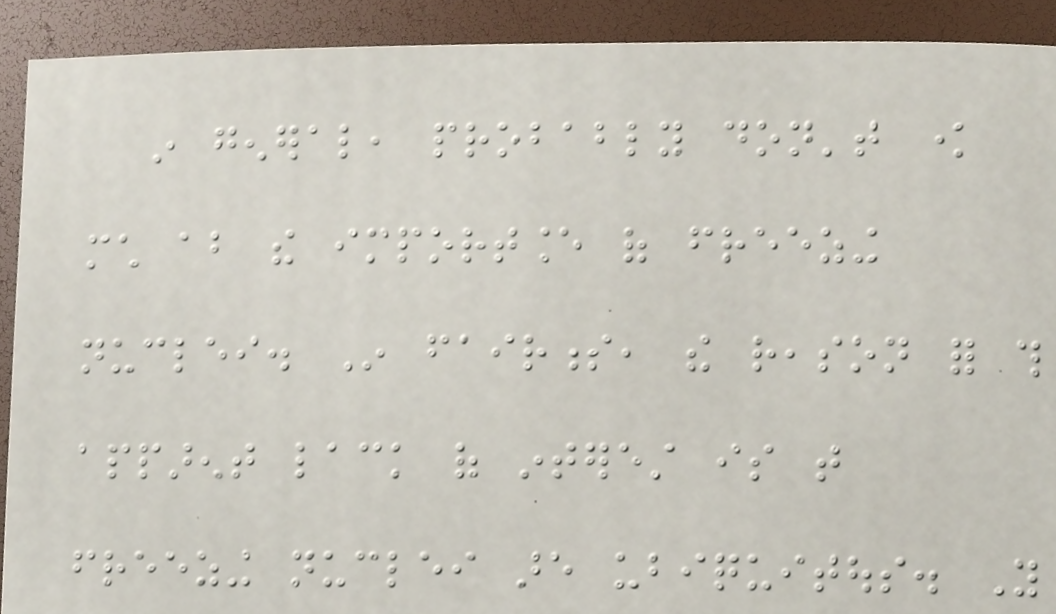in general, probably don't know
much about the importance of freezing
nuclei. In fairness, the reason for this
apparent lack of interest is that
freezing nuclei are ubiquitous. You
